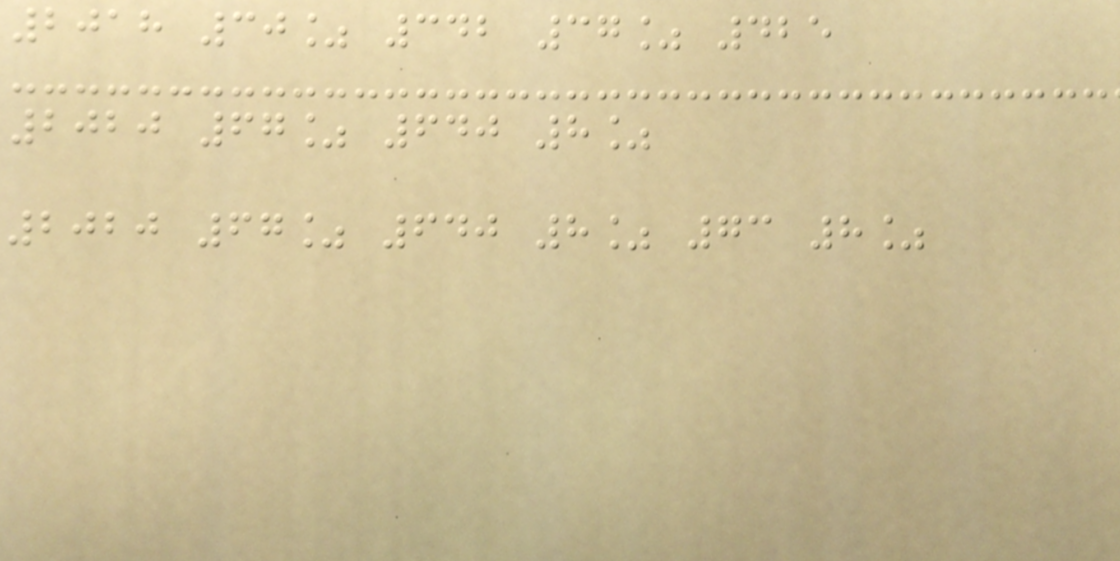2018 30% 342 37% 425
2020 67% 640 8%
2020 67% 640 8% 73 8%
